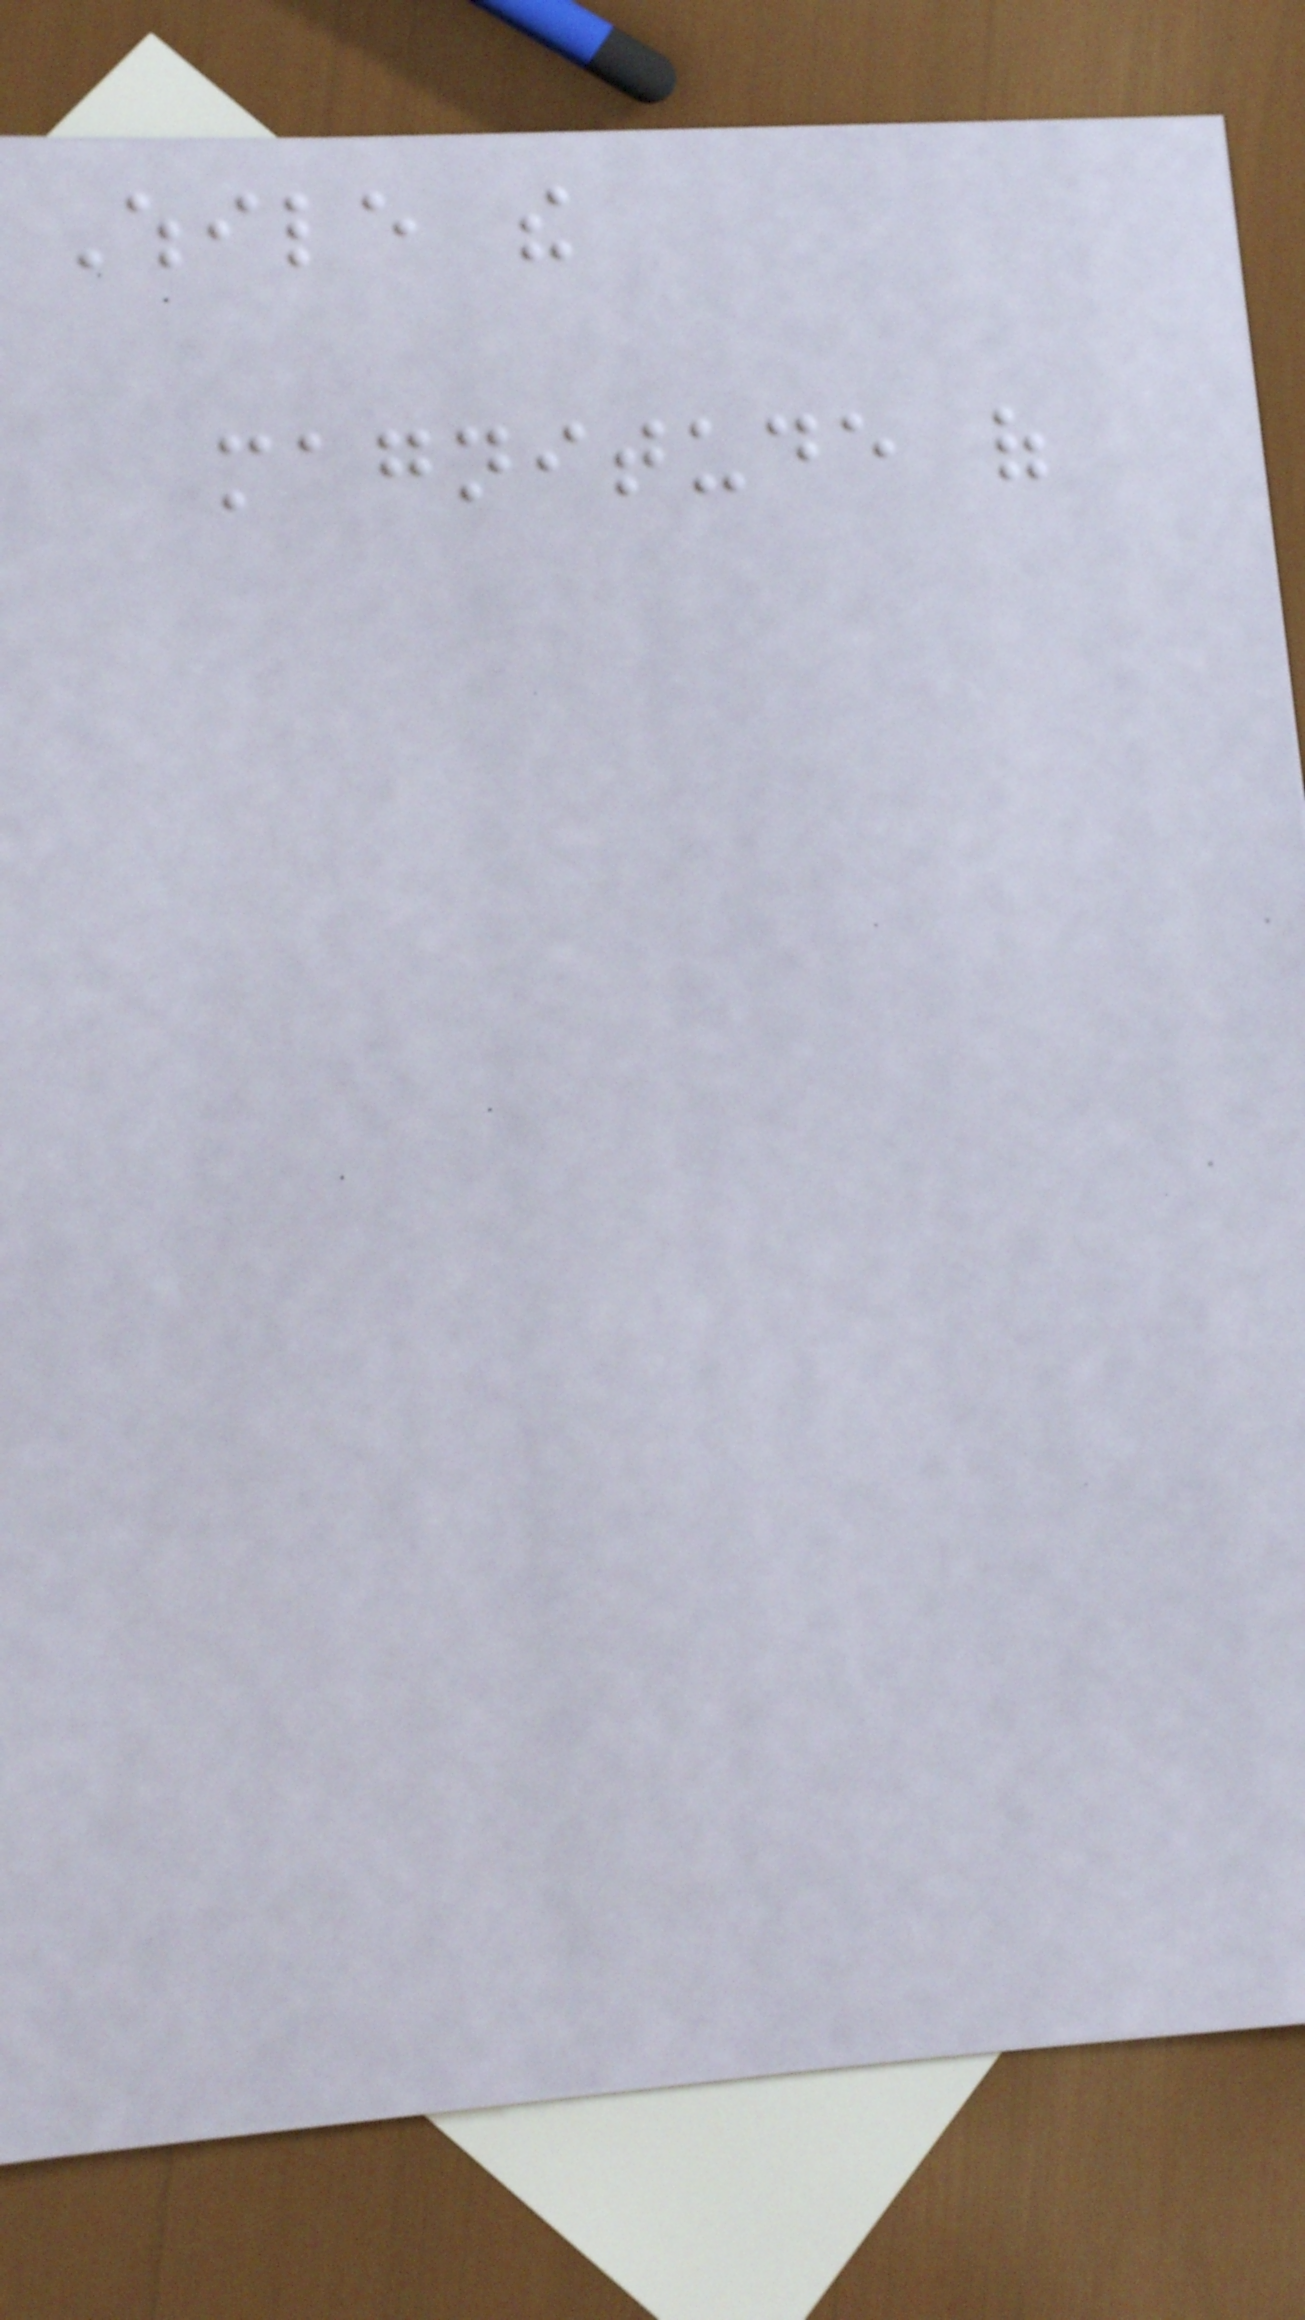While the
magnitude of
